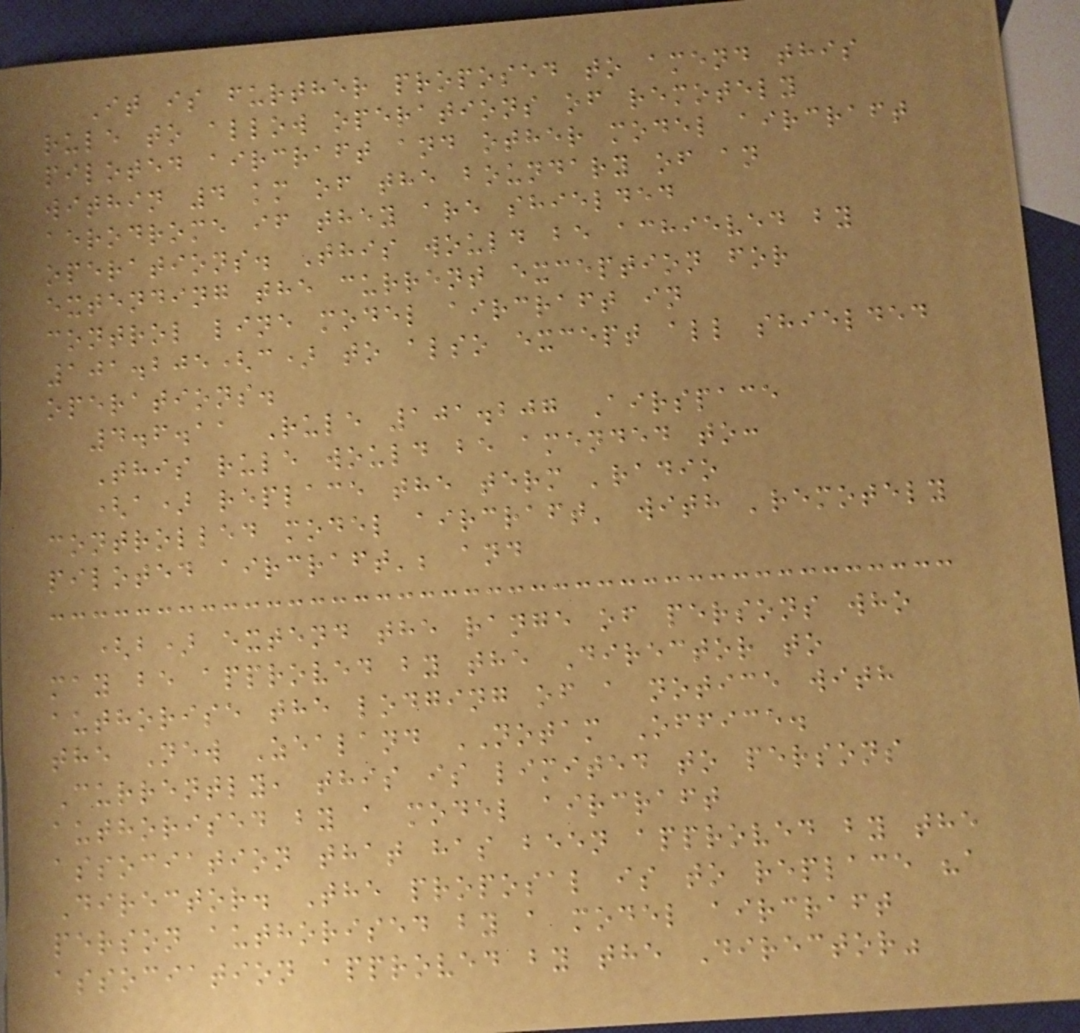It is further proposed to amend this
rule to allow operations of remotely
piloted aircraft and other model aircraft
within 4 km of the boundary of an
aerodrome if they are shielded
operations. This would be achieved by
extending the current exception for
control line model aircraft in
101.205(c) to also except all shielded
operations.
4.6.11 Rule 101.207 Airspace
This rule would be amended to:
(a) replace the term 'radio
controlled model aircraft' with 'remotely
piloted aircraft'; and
(b) extend the range of persons who
may be approved by the Director to
authorise the lodging of a notice with
the New Zealand NOTAM Office.
Currently, this is limited to persons
authorised by a model aircraft
association that has been approved by the
Director. The proposal is to replace "a
person authorised by a model aircraft
association approved by the Director"
